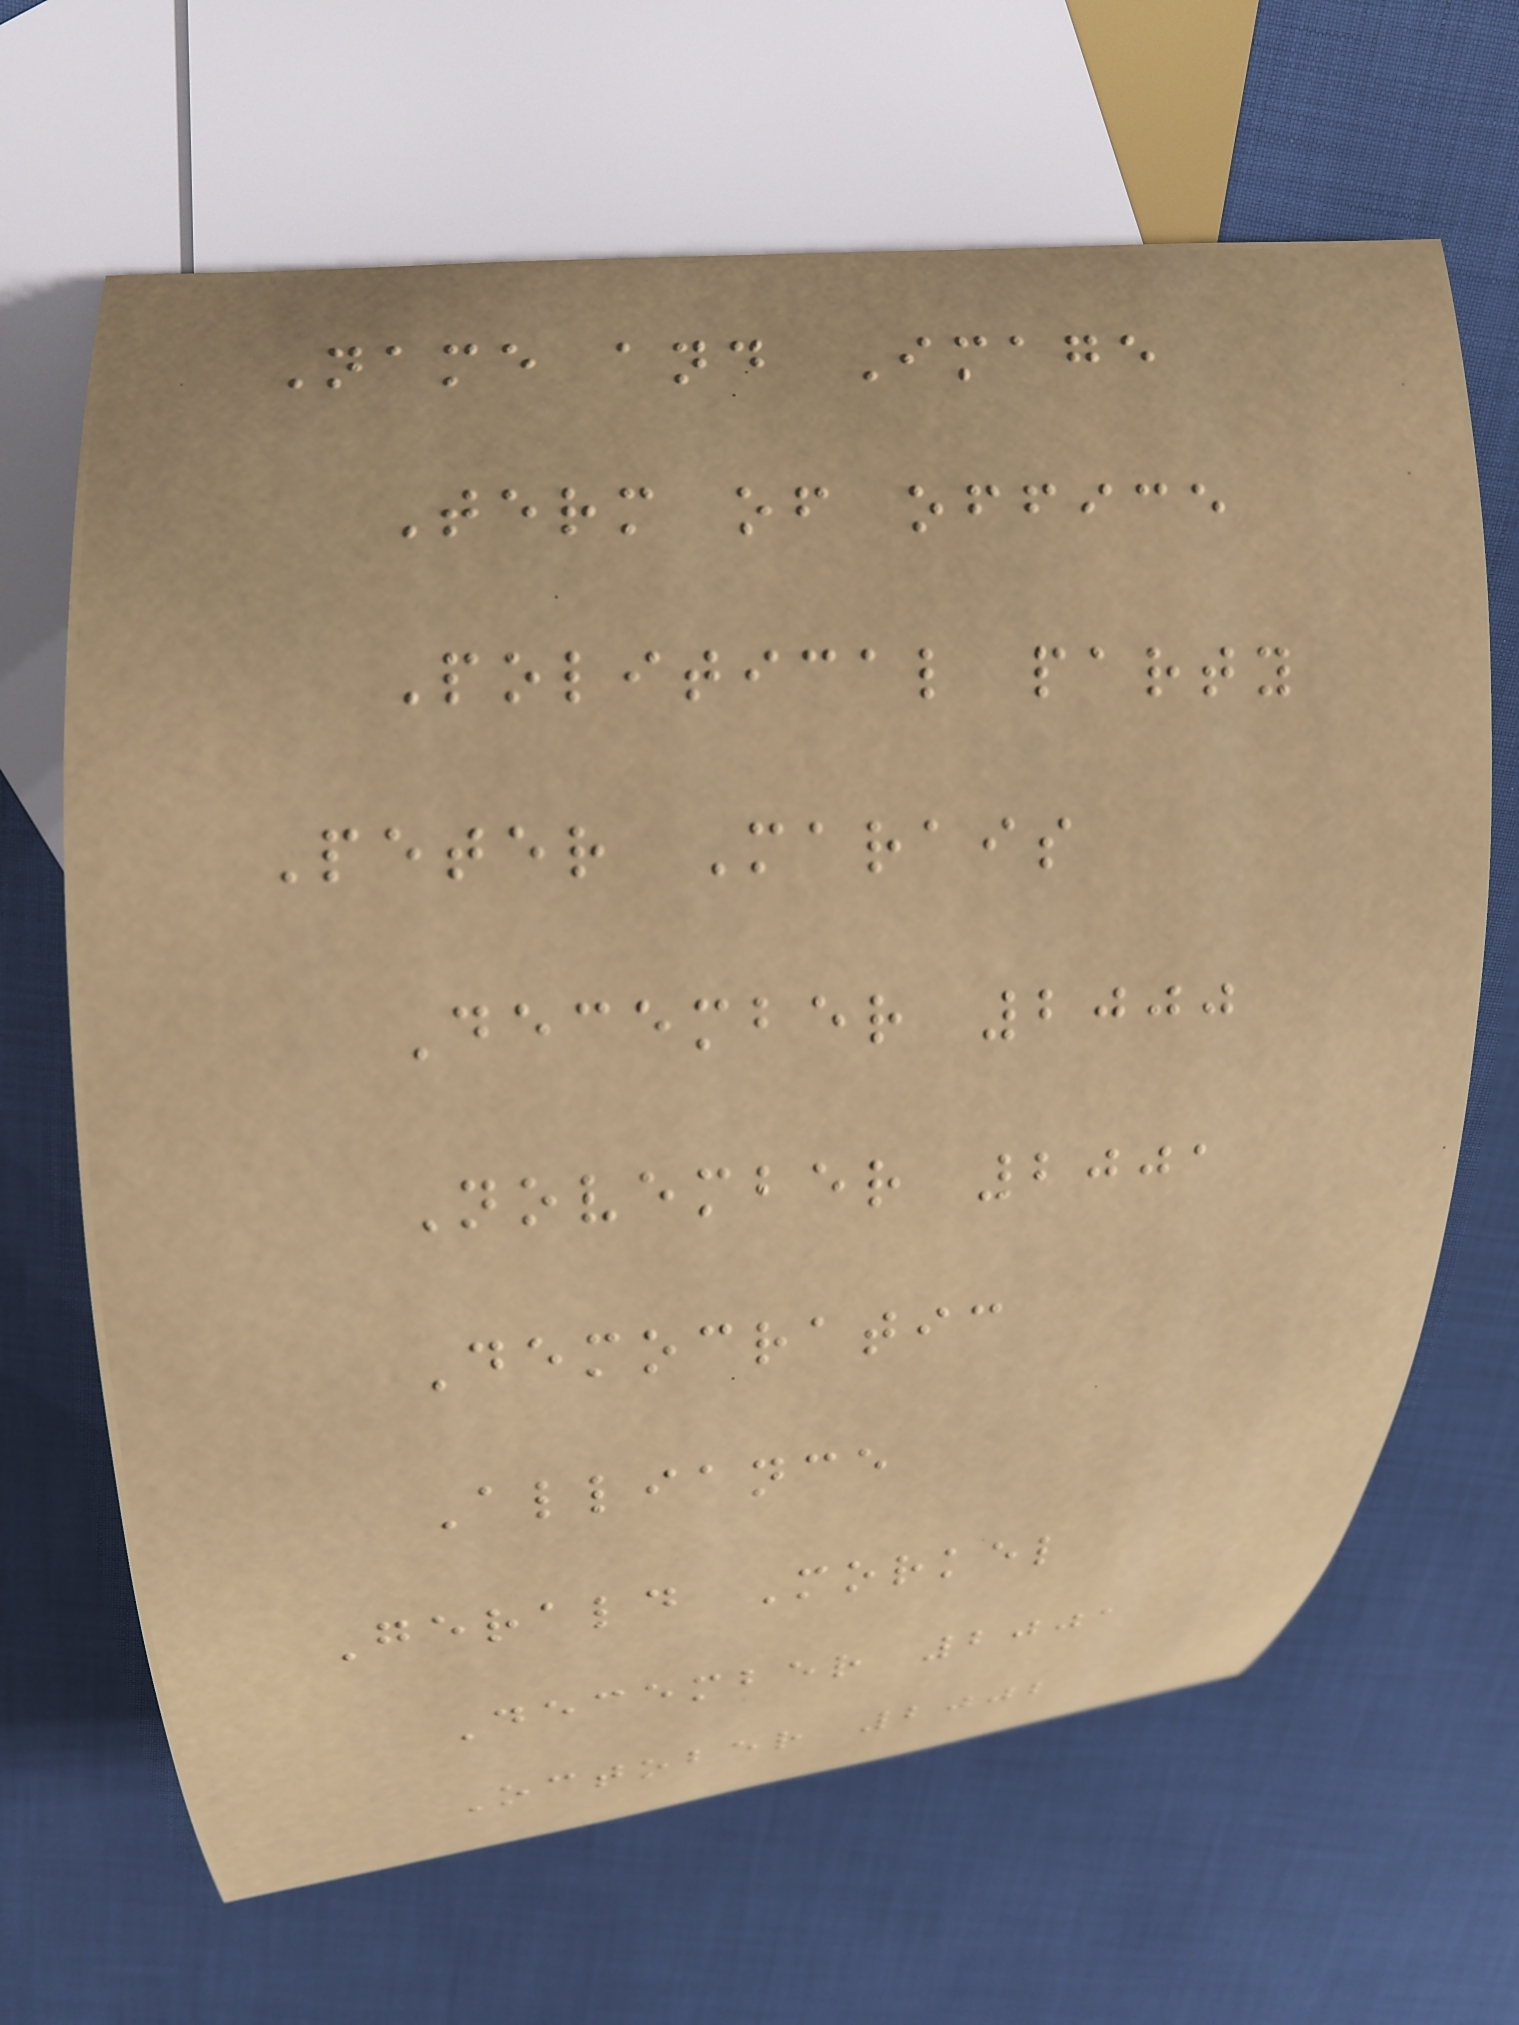Name and Image
Term of office
Political party
Peter Marais
December 2000
November 2001
Democratic
Alliance
Gerald Morkel
December 2001
October 2002
